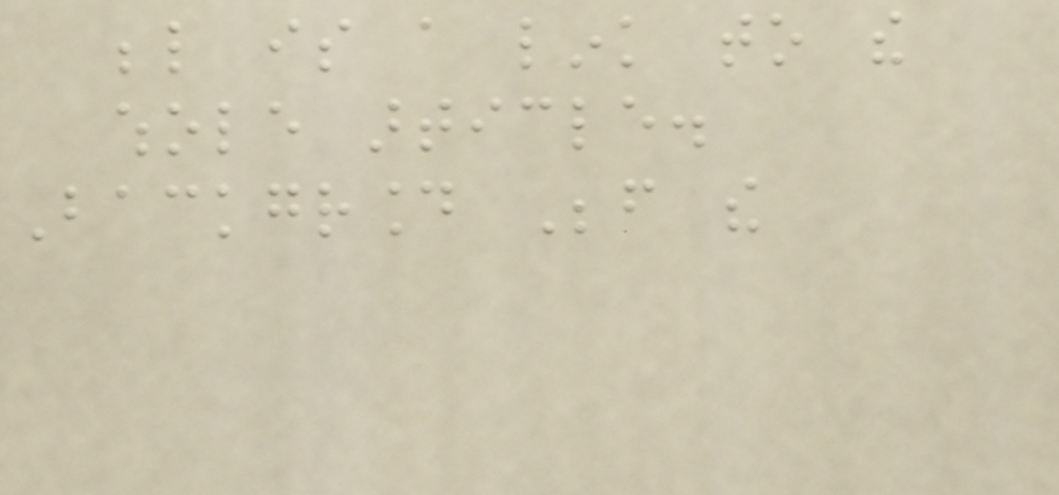below is a link to the
whole article.
Background Before the
